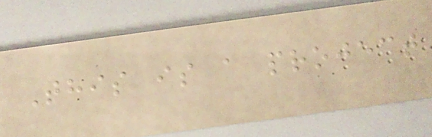This is a project
